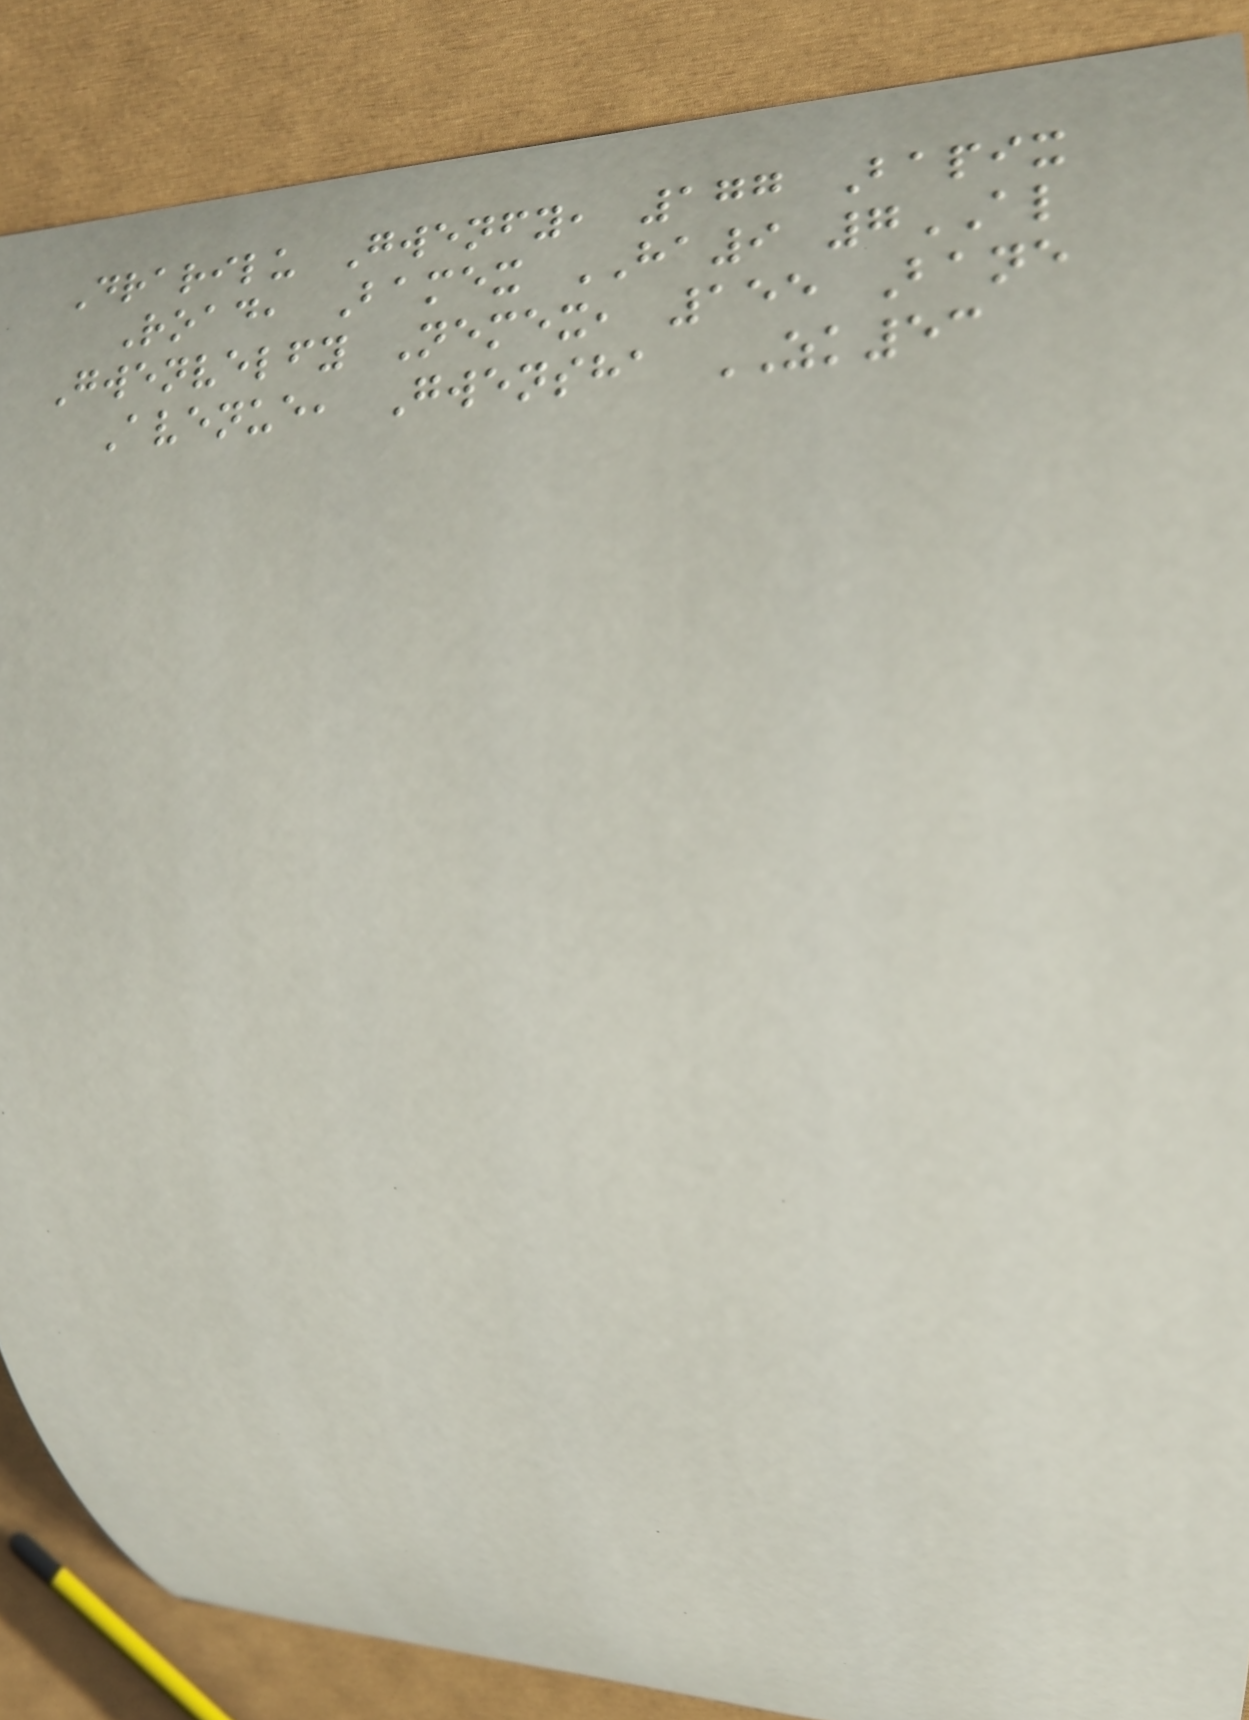Drarilu Gwenfy, 177 Bapix
Road, Bamex HA9 7AL
Gwenvelfy Nemex, 155 Bane
Avenue, Gwensha ZK53
